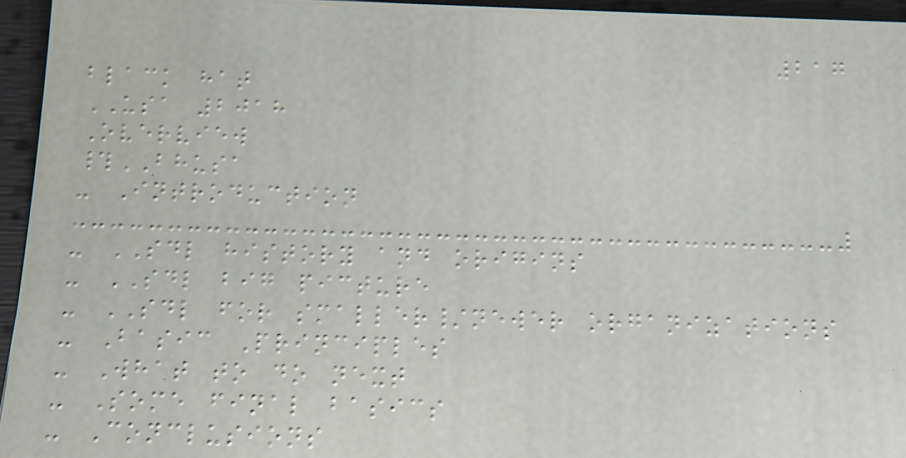217
black hat
USA 2018
Overview
#BHUSA
- Introduction
- SDL history and origins
- SDL big picture
- SDL for smaller/newer organizations
- Basic Principles
- What to do next
- Some final basics
- Conclusions
